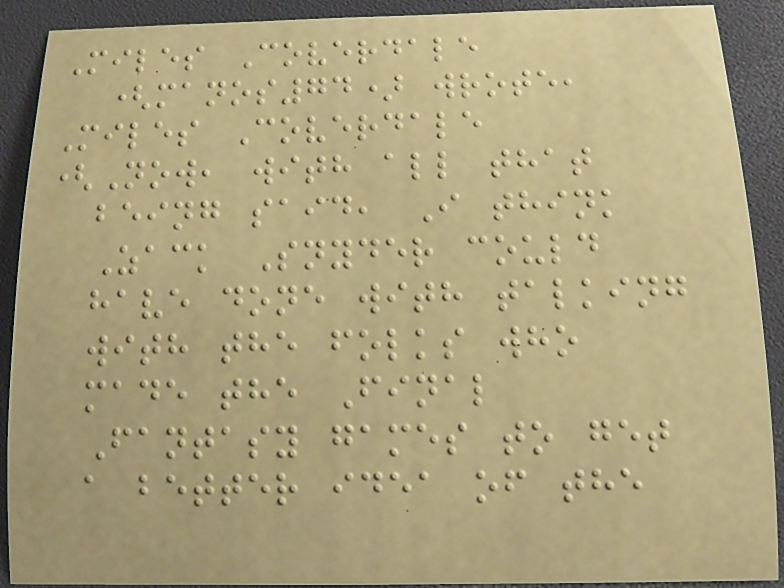Miles Coverdale
(manos74) wrote,
Miles Coverdale
(Now, with all that
being said, I think
Zack Snyder could
have done with talking
with the folks who
made the Final
Fantasy games to get
a better idea of the
